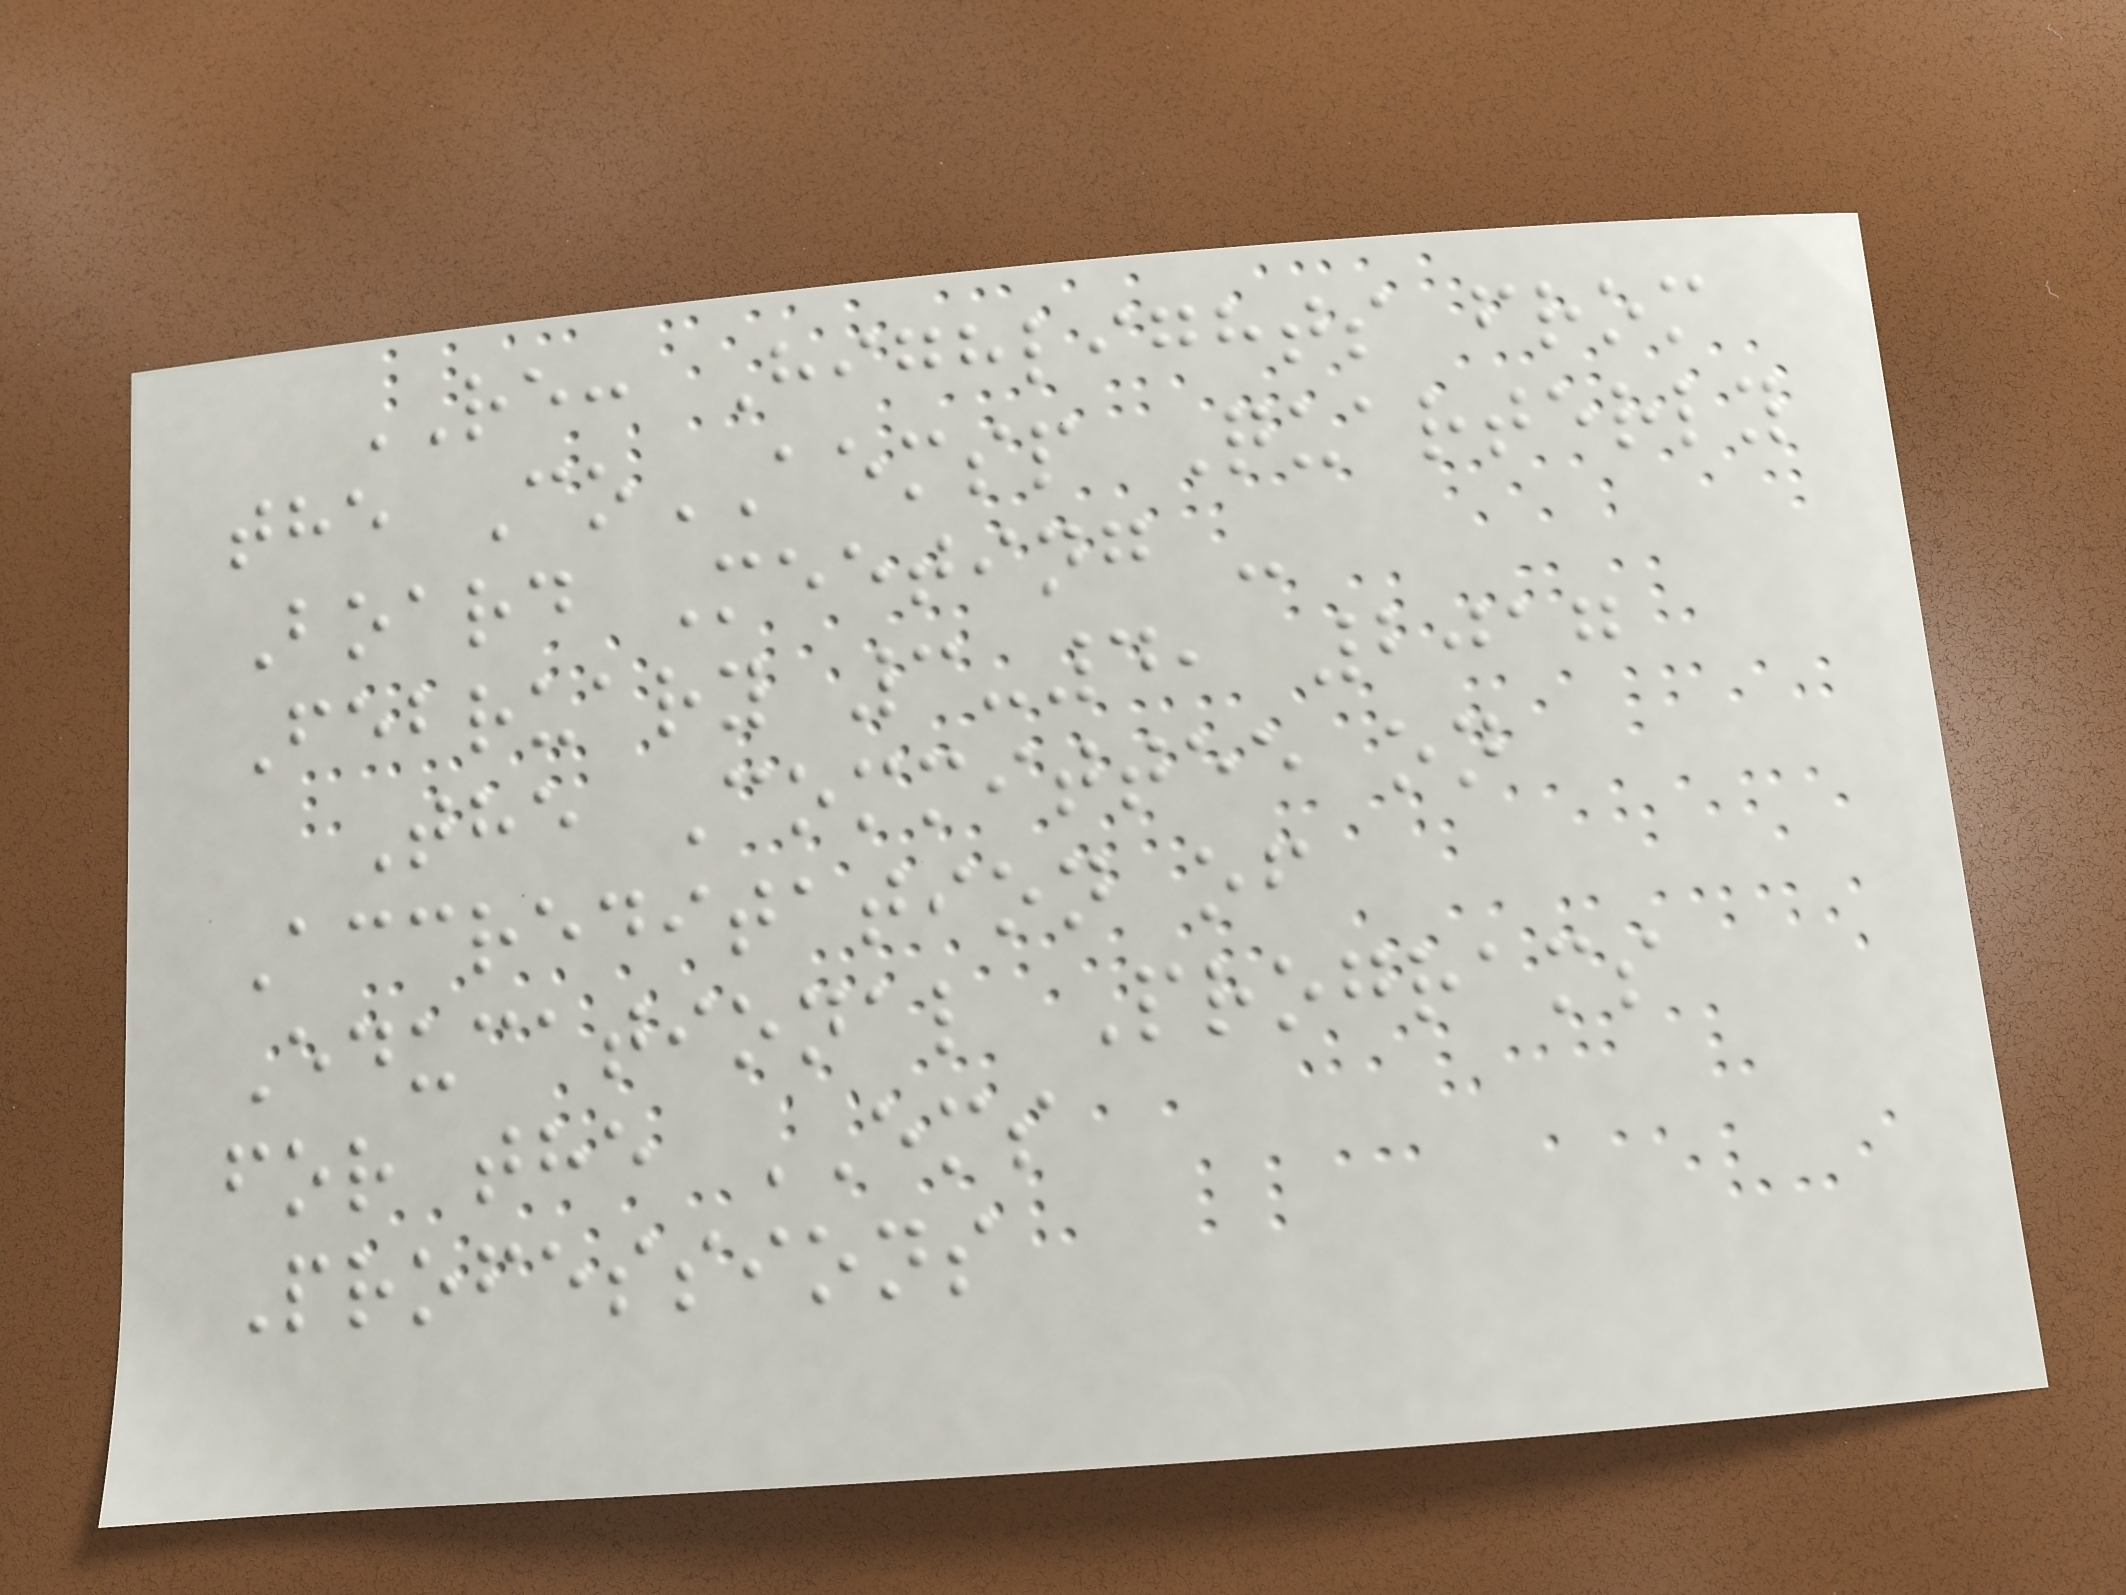RE: Highlights from
the CoAEMSP Quarterly
Board Meeting -
February 3-4, 2017
The Committee on
Accreditation of
Educational Programs
for the EMS
Professions
